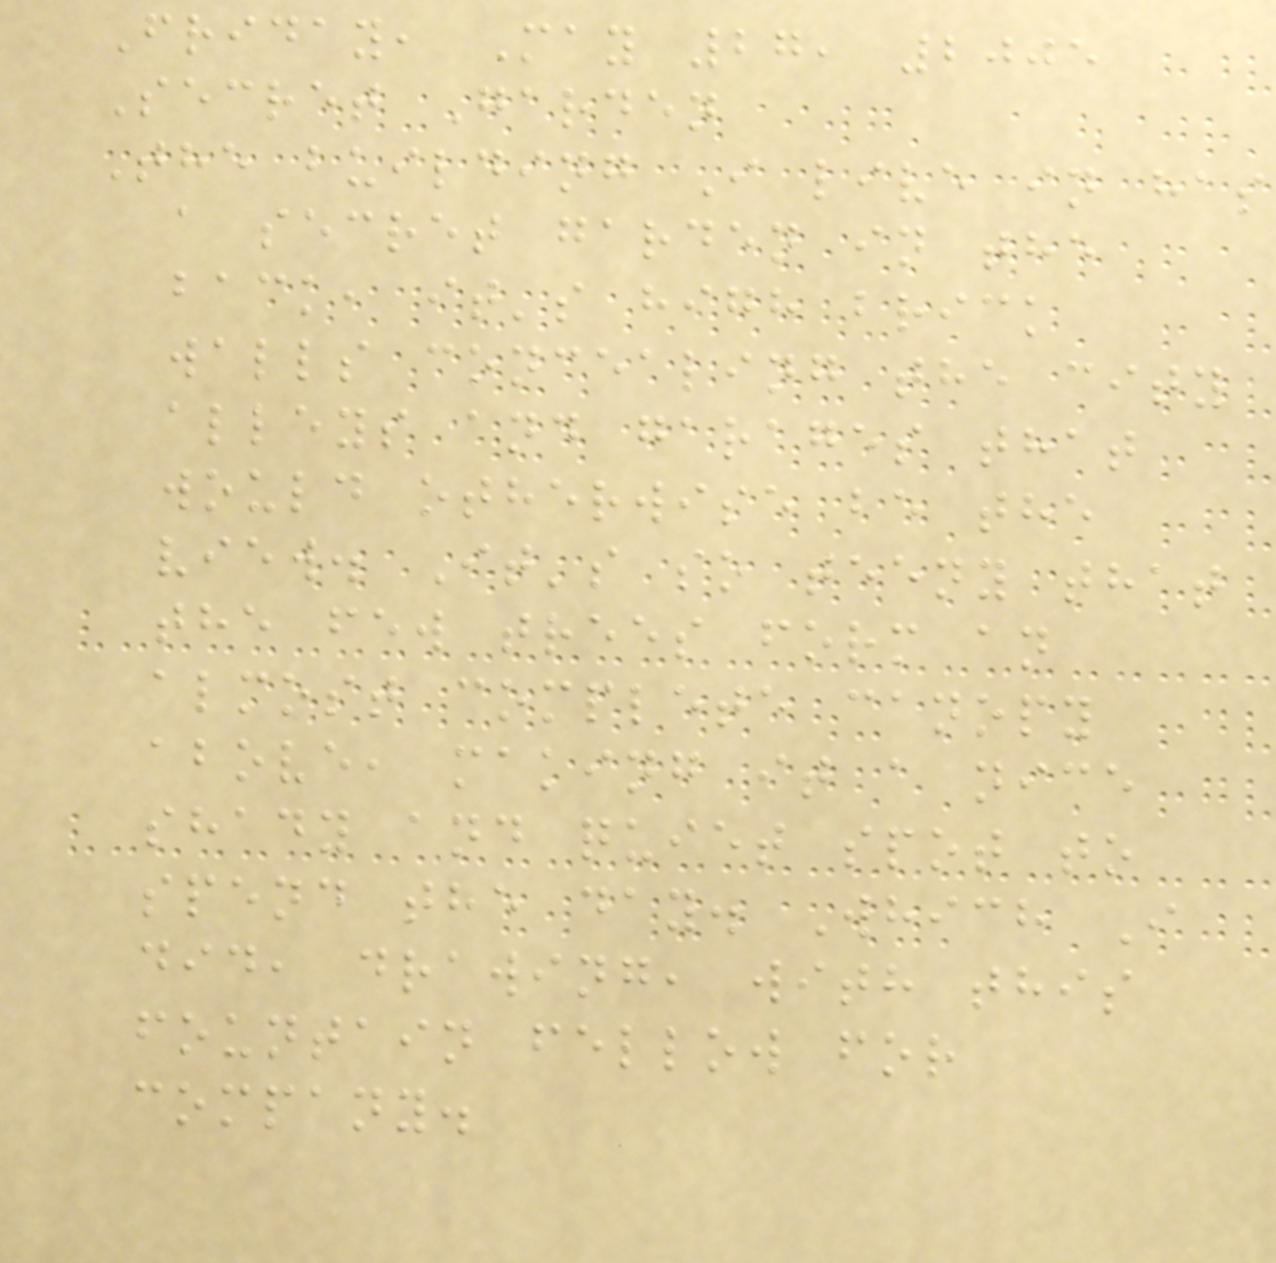Friday, May 27, 2005
Secret Garden
The building I live in has
a secret garden in the
back, it's high brick
walls concealing the city
alleys and garages that
would otherwise be the
view. It's so teeny that
the few trees form an
almost complete canopy
above, making it a nice
shady and quiet spot to
spend the day. Which I
did, drawing, with this
fountain fellow for
company.
